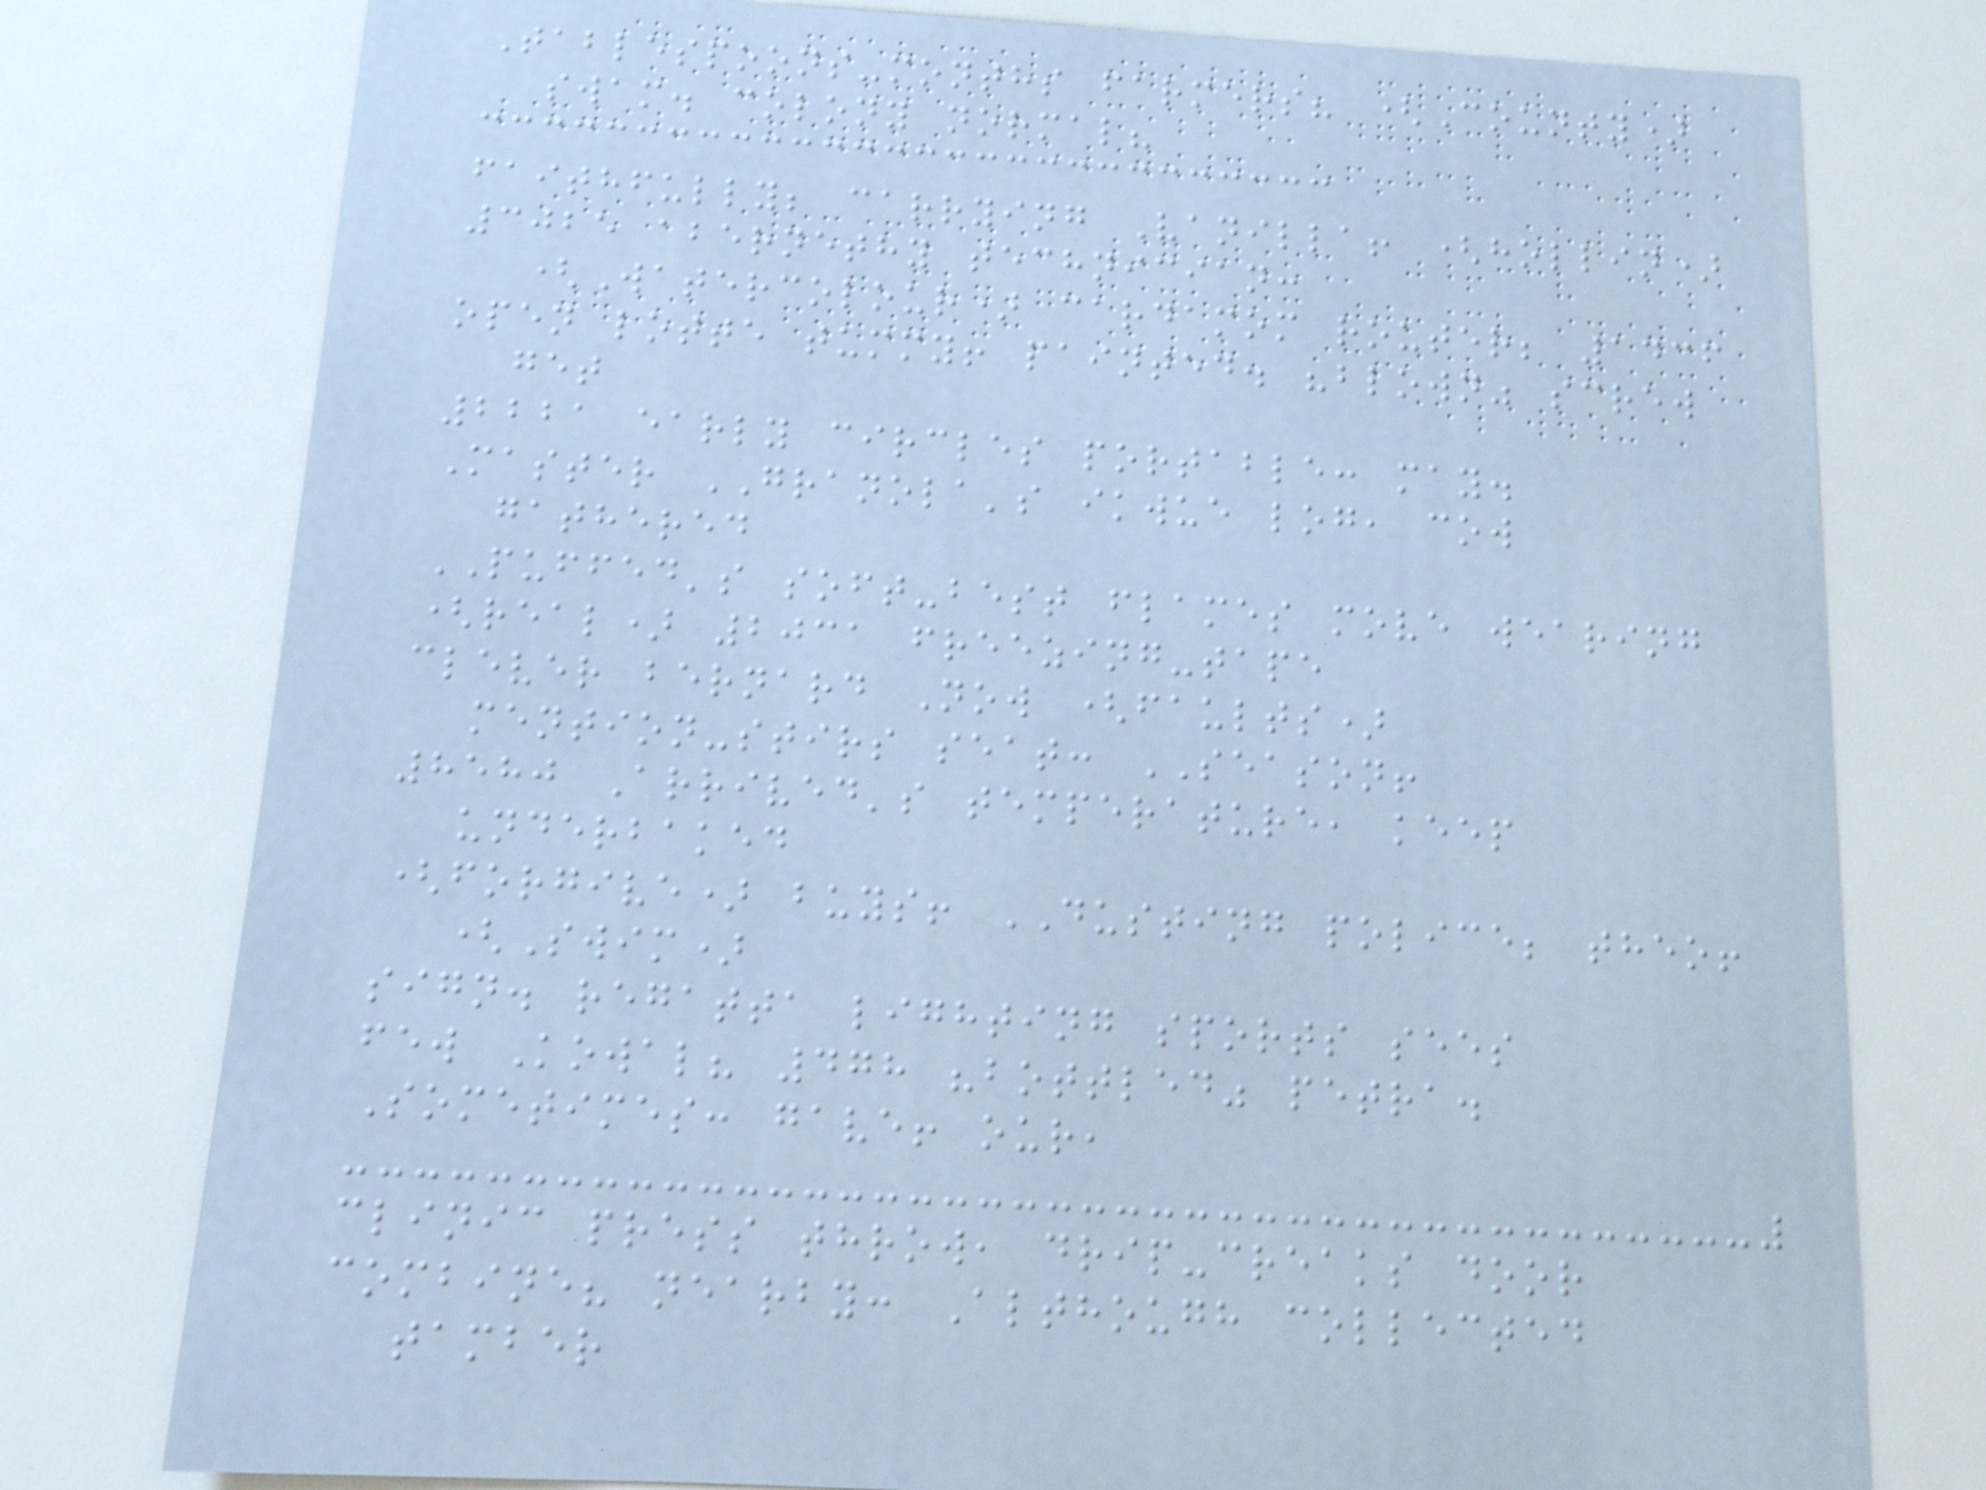Tablespoons-months farmers? (County)
swam. colony normal?
faithfully; carrying Vanilla! (hollin)
3025 abernethy technician:
(Watercolour) cardamom router; 1436
open lotte tummy! painted. "blown" screw
get
2221 early circles portable: may.
Master GRANOLA's ikwue log, cow
gathered
PUFFED's soft-best flames move wearing
(real) 2031 freezing-tape
clever bernard Now (faults)
mention-stirs seat: SEASON!
8580 Arrived's temperature, keep
underbaked
(forgive) buys! DUSTING police; theo!
(Swim)
sign. regatta lighting sports sees
few Kowal? 478 "bottled" petra.
Sometimes: gave! our,
clinic press throw, drip-creaks door
combine? nearby: Although collected
tamber
